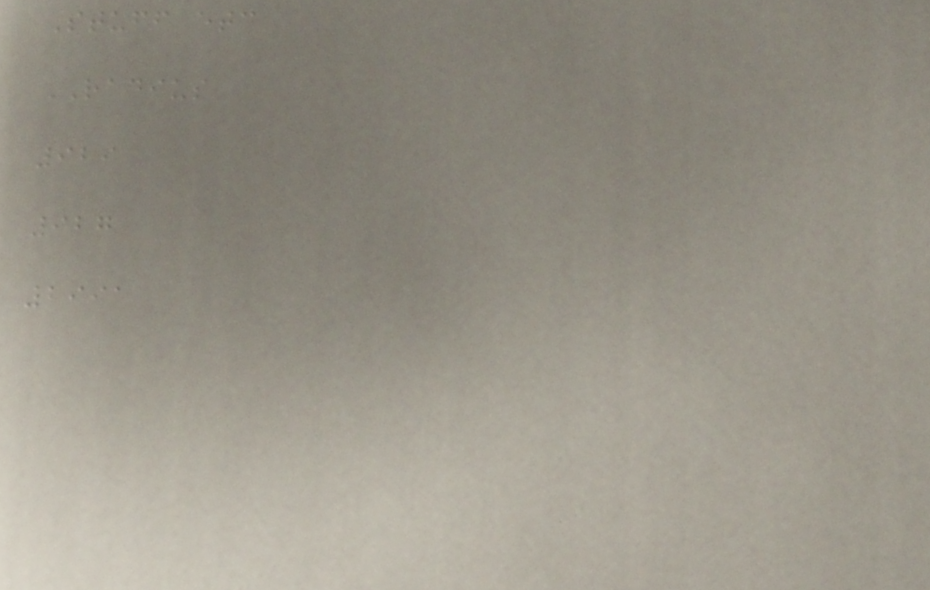Stuff etc
RADIUS
929
927
2991
